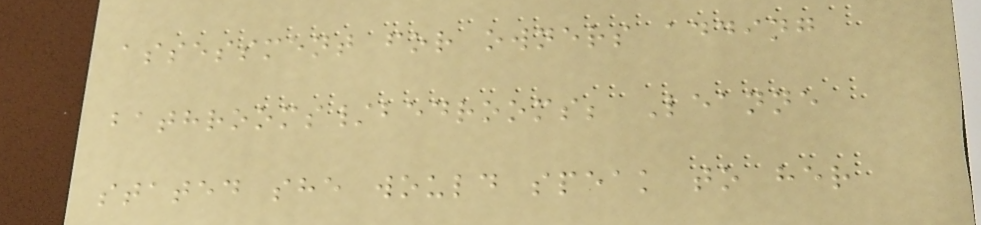assessment for owners adding
bathrooms/bedrooms; Leanne
stated she would speak to her
